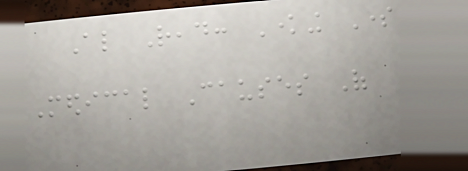Also Read: Knowing Some
Medical Causes Of
